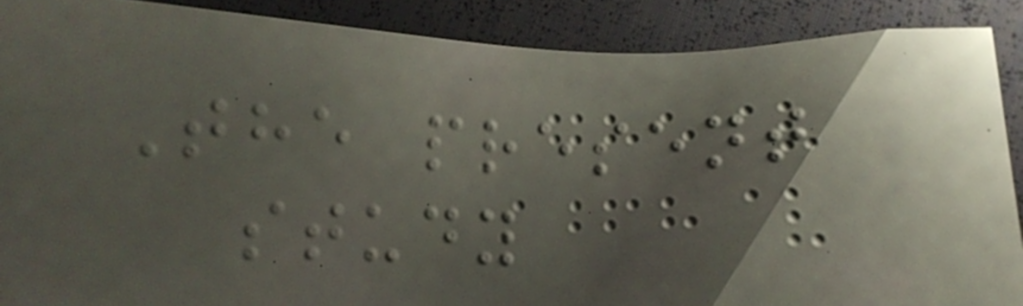The present
study
